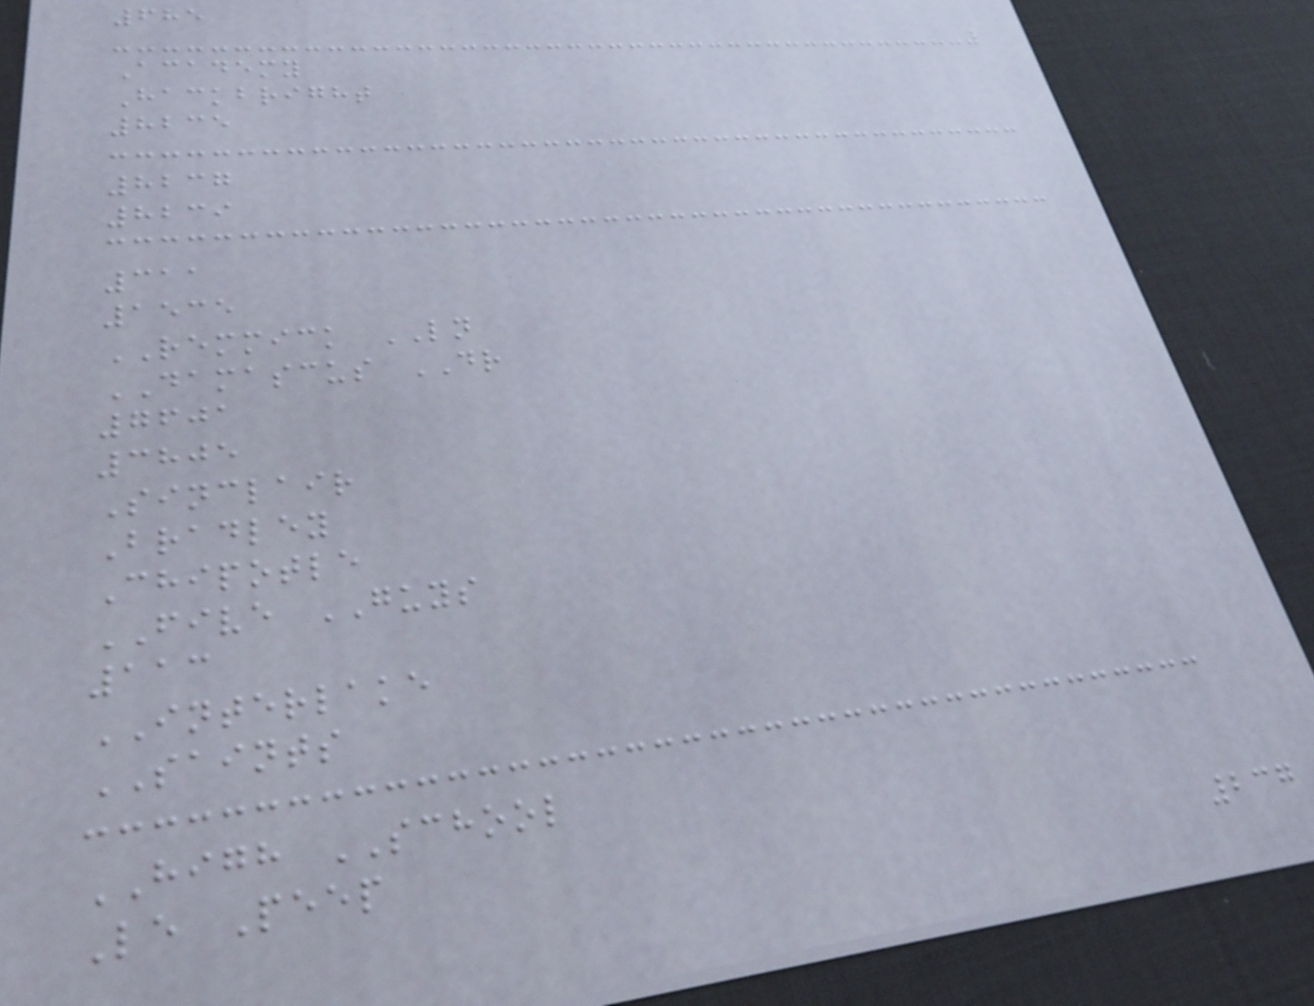685
Academy
Hackbright
8235
8237
8239
311
1535
REMMICK LN
DAMASCUS DR
7601
3805
Sinclair
Bradley
Chipotle
FIVE GUYS
113
INTERLAKE
SAINTS
HIGH SCHOOL
Le Peep
237
